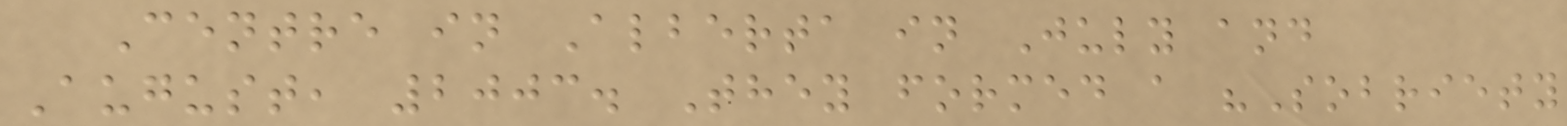Centre in Alberta in July and
August, 2003. They formed a "Sobriety
